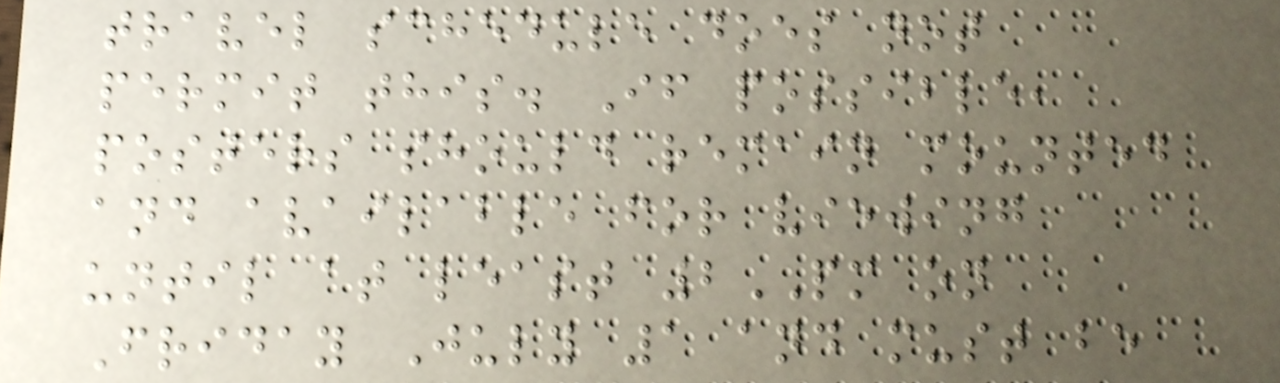travel schedule does not
permit this. If possible,
posters should remain mounted
and available for viewing
until at least 2PM on
Friday July 1 and must be
